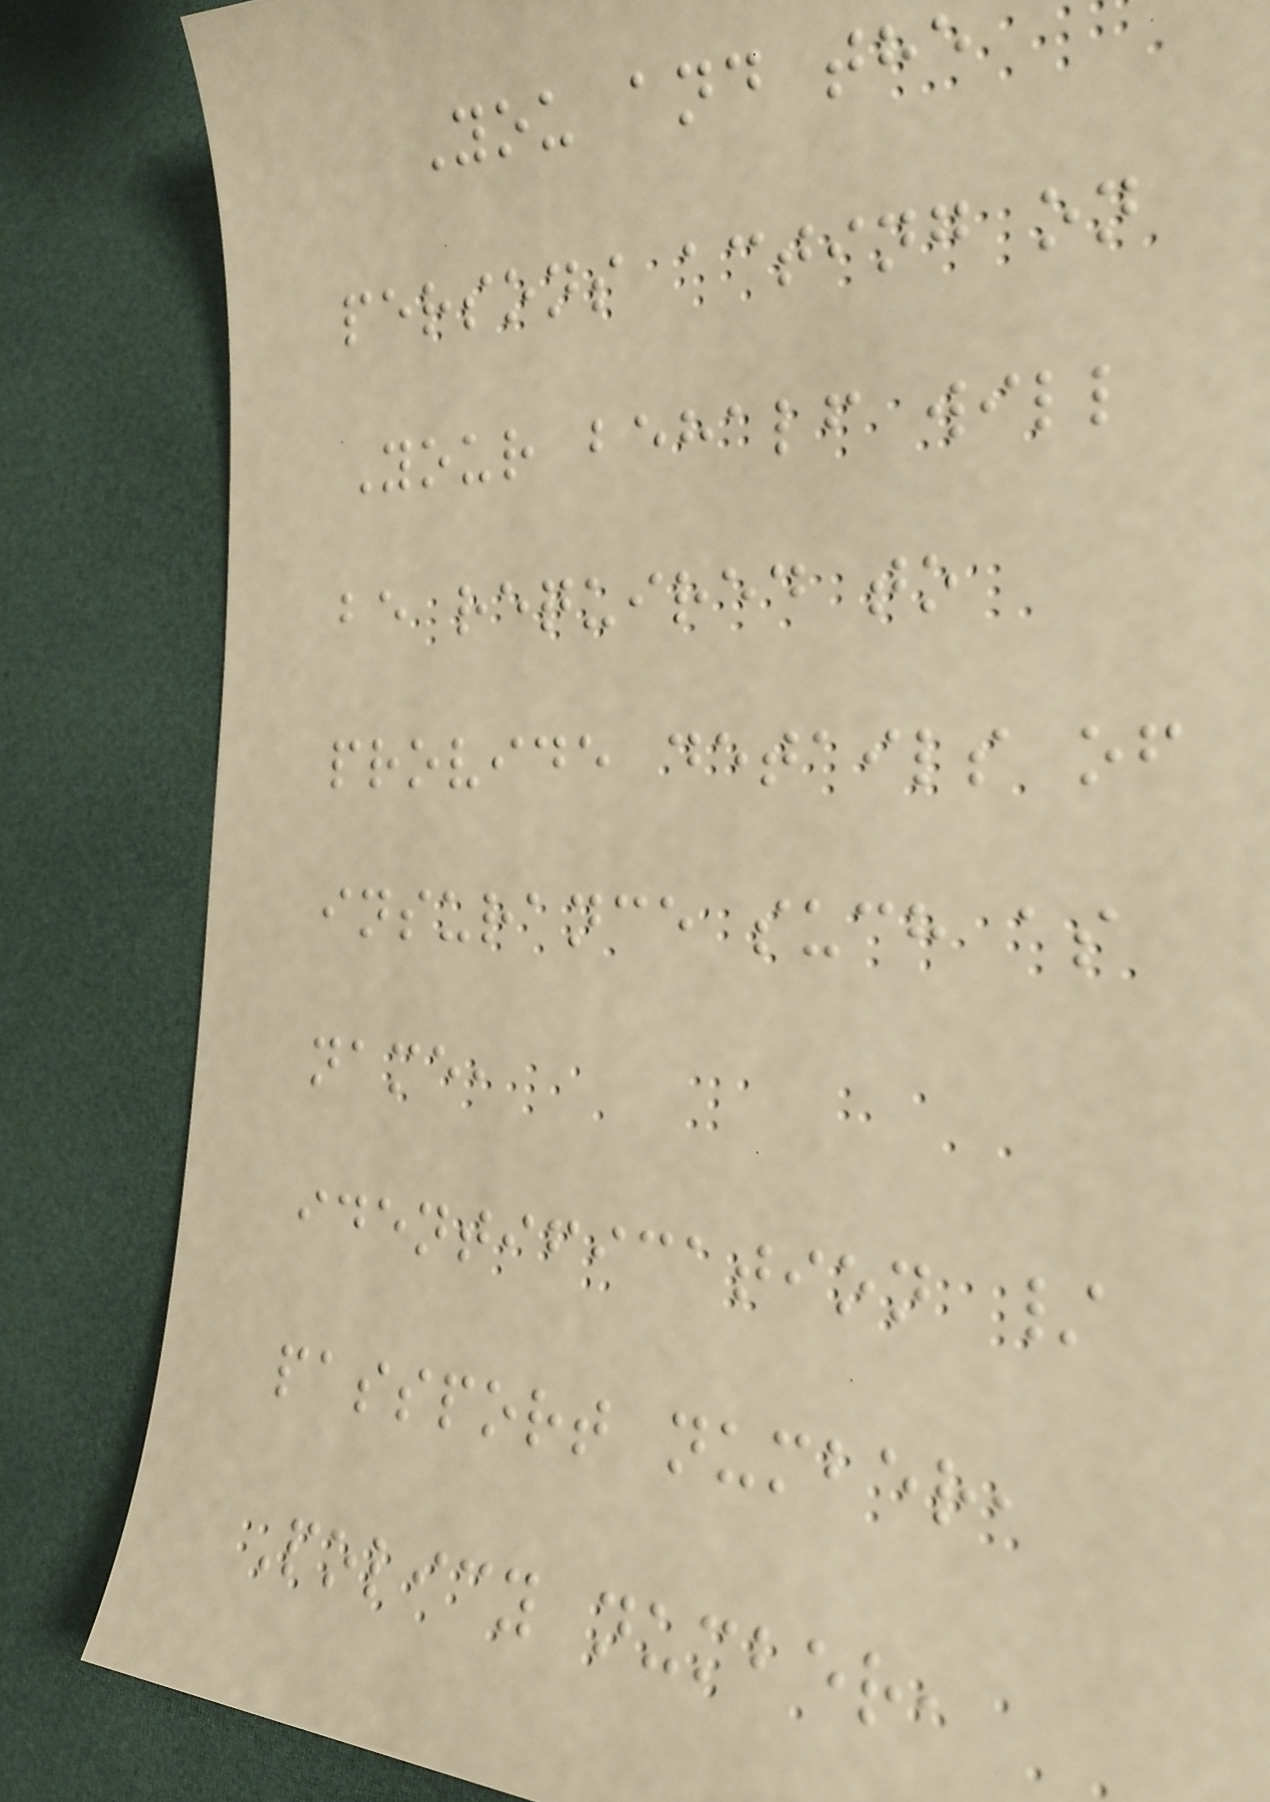You and the
persons acting on
Your behalf will
be required to
provide details of
insurance such as
name,
identification /
passport number,
Policy number,
